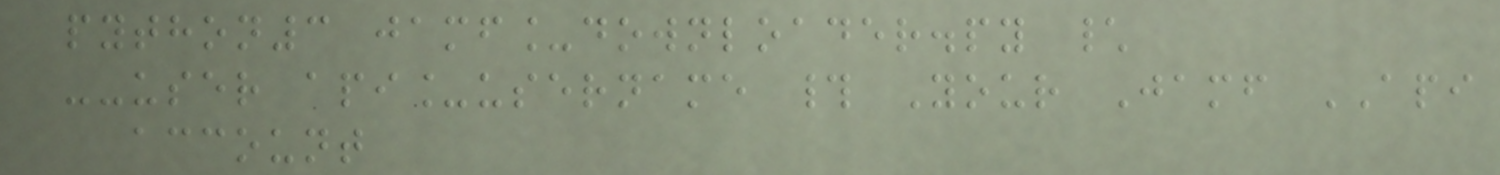python3 jamf_downloader.py \
--user api_username # Your Jamf API
account
